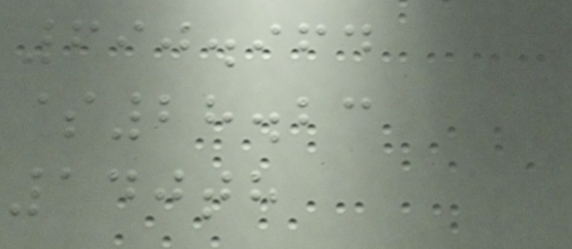690.964
$28.23
140th
